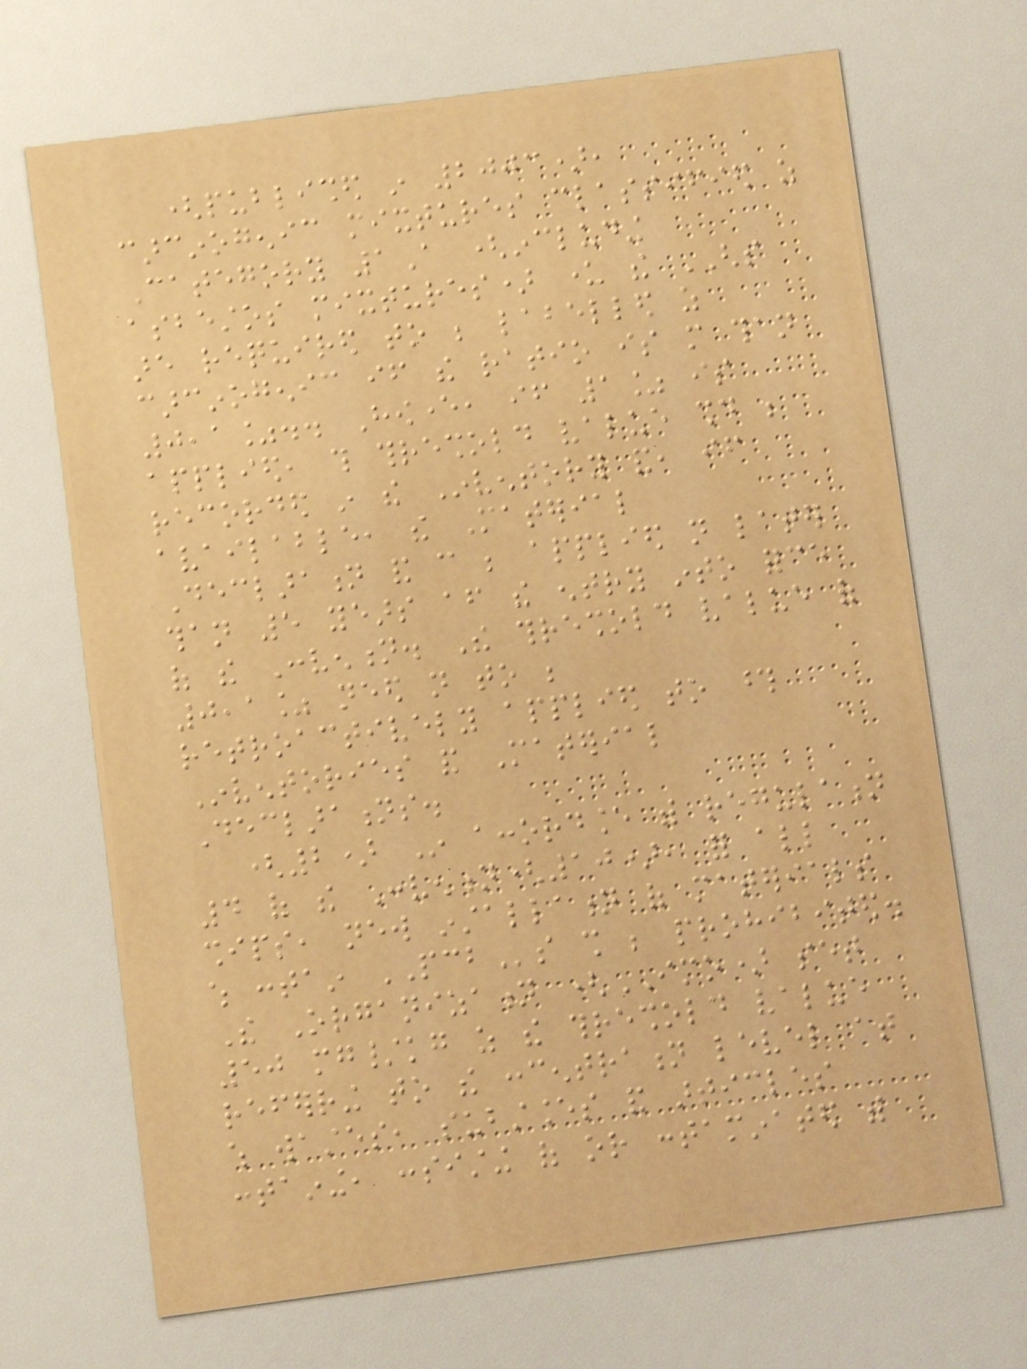(published in 2003),
carcinogenic mixtures classified as
Category 1A (including
asbestos mixtures) under the GHS
are required to be labelled as
carcinogenic if the ratio is more than
0,1%.. However, if 1% is
applied, this threshold value should be
recorded in the Inventory and, if
available, the Material
Declaration and can be applied not later
than 5 years after the entry into force
of the Convention. The threshold value of
0,1% need not to be
retroactively applied to those
Inventories and Material
Declarations.
(2) In accordance with regulation
4 of the Convention(10), for all
ships, new installation of materials
which contain PCBs shall be prohibited.
The Organization (IMO) set
50 mg/kg as the threshold value
referring to the concentration level at
which wastes, substances and articles
containing, consisting of or contaminated with
